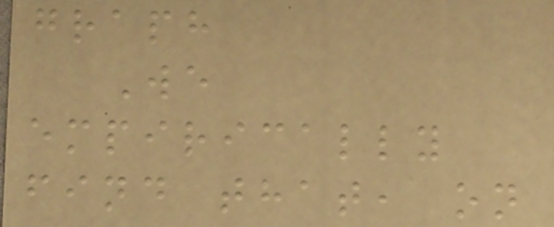graph
We
empirically
find that, on
